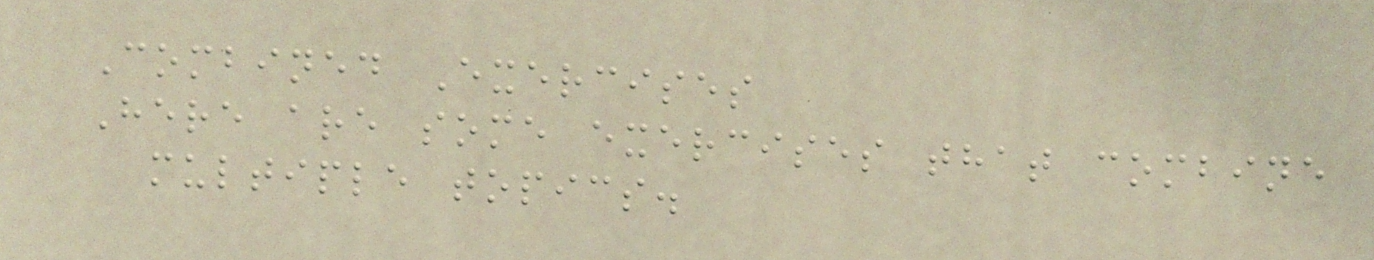Combined Exercises
Here are some exercises that combine
multiple topics.
